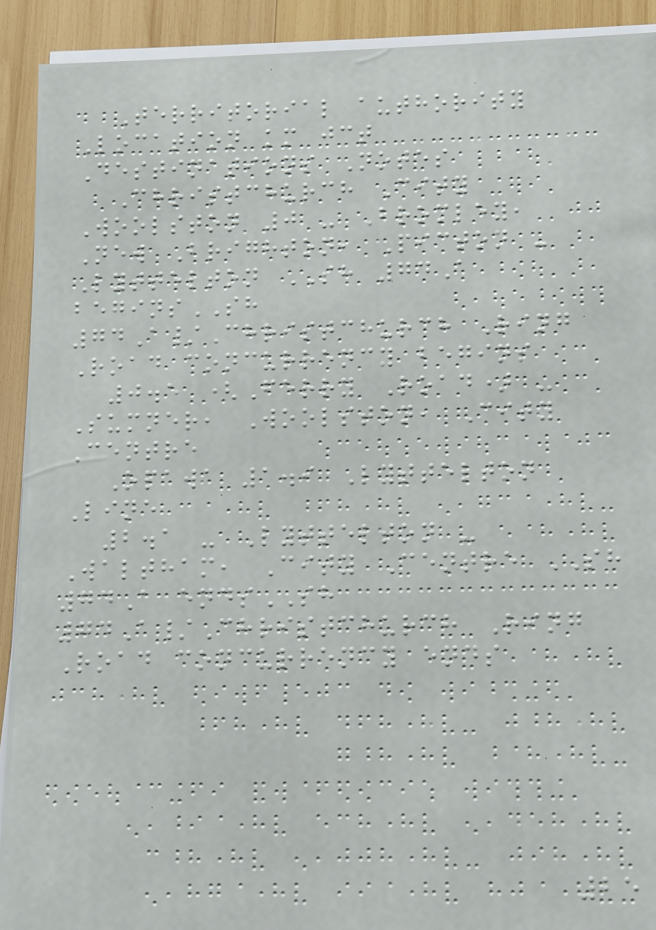Territorial authority
Location km jct
Destinations Notes
Christchurch City
Woolston 0 - Bromley,
New Brighton, Picton -
Lyttelton SH 74A
beginsSH
74A/Christchurch Ring
Road concurrency begins
0.5 (Ferry Road) -
Sumner, Woolston, City
Centre
Opawa 1.9 Lyttelton
Line
2.1 - Lyttelton -
Waltham, City Centre SH
74A endsSH
74A/Christchurch Ring
Road concurrency ends
25
